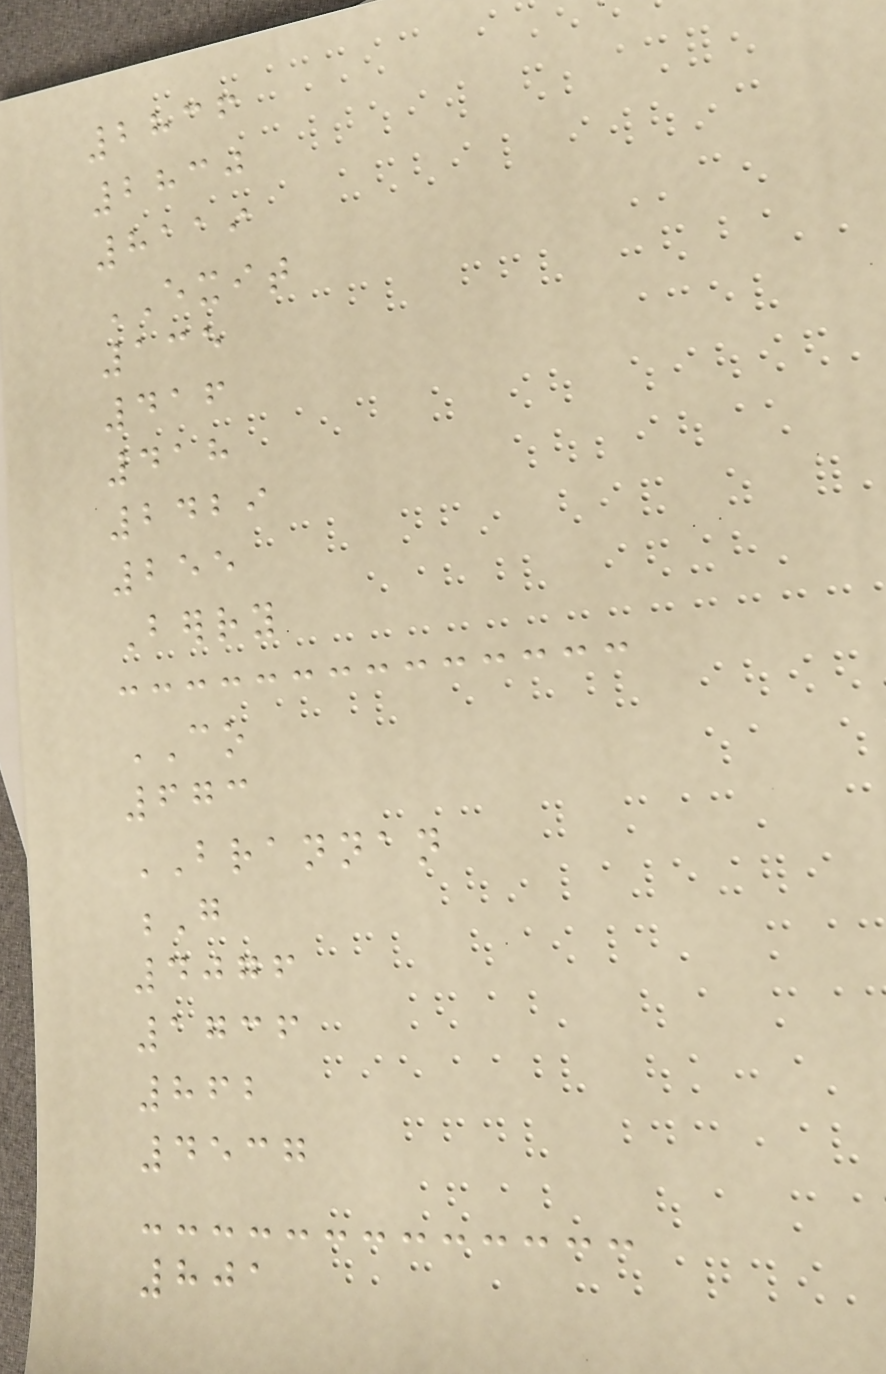2836
2830
8119
EXIT
135
416
418
2429
255
Berry
CO
673
BRANNAN
G
4076
1736
862
4537
801
